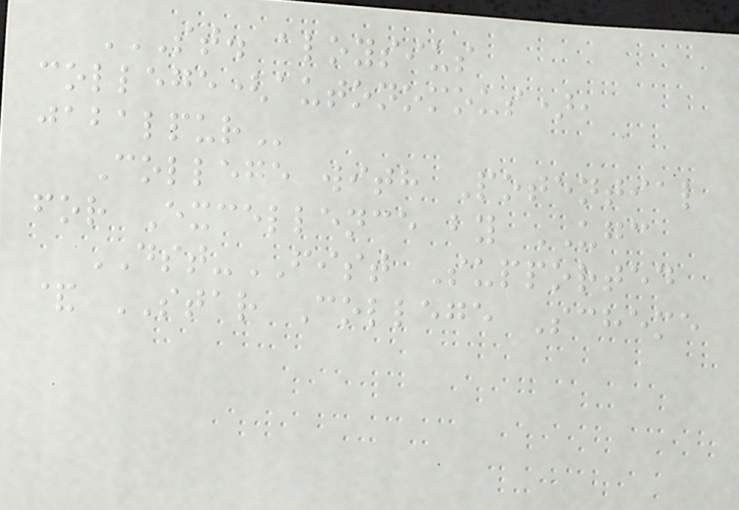ST. ALOYSIUS
COLLEGE(AUTONOMOUS),
JABALPUR
College with Potential
for Excellence by UGC
DST-FIST Supported
& STAR College Scheme
